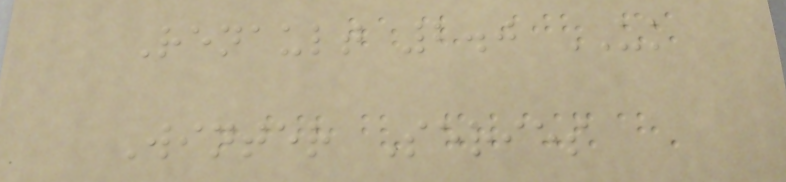Renault 2.0 UK
Winter Series
